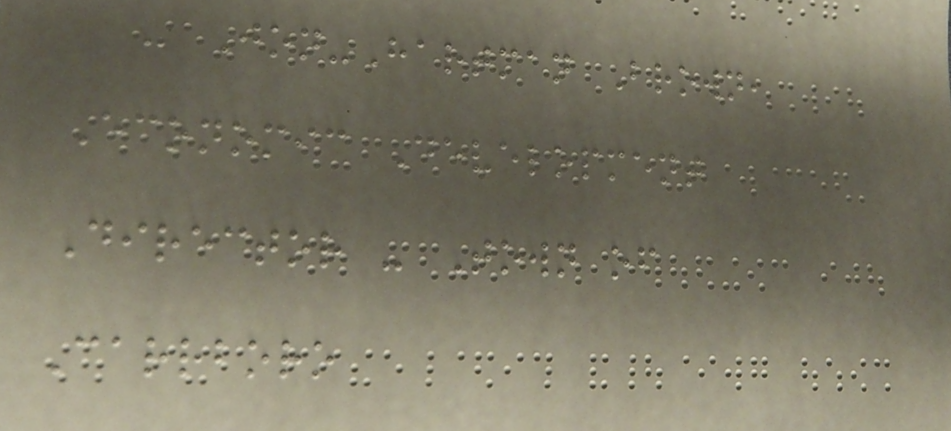- Jon-Hartman Brown,
Economic Development
Director - Town of
Carrboro
